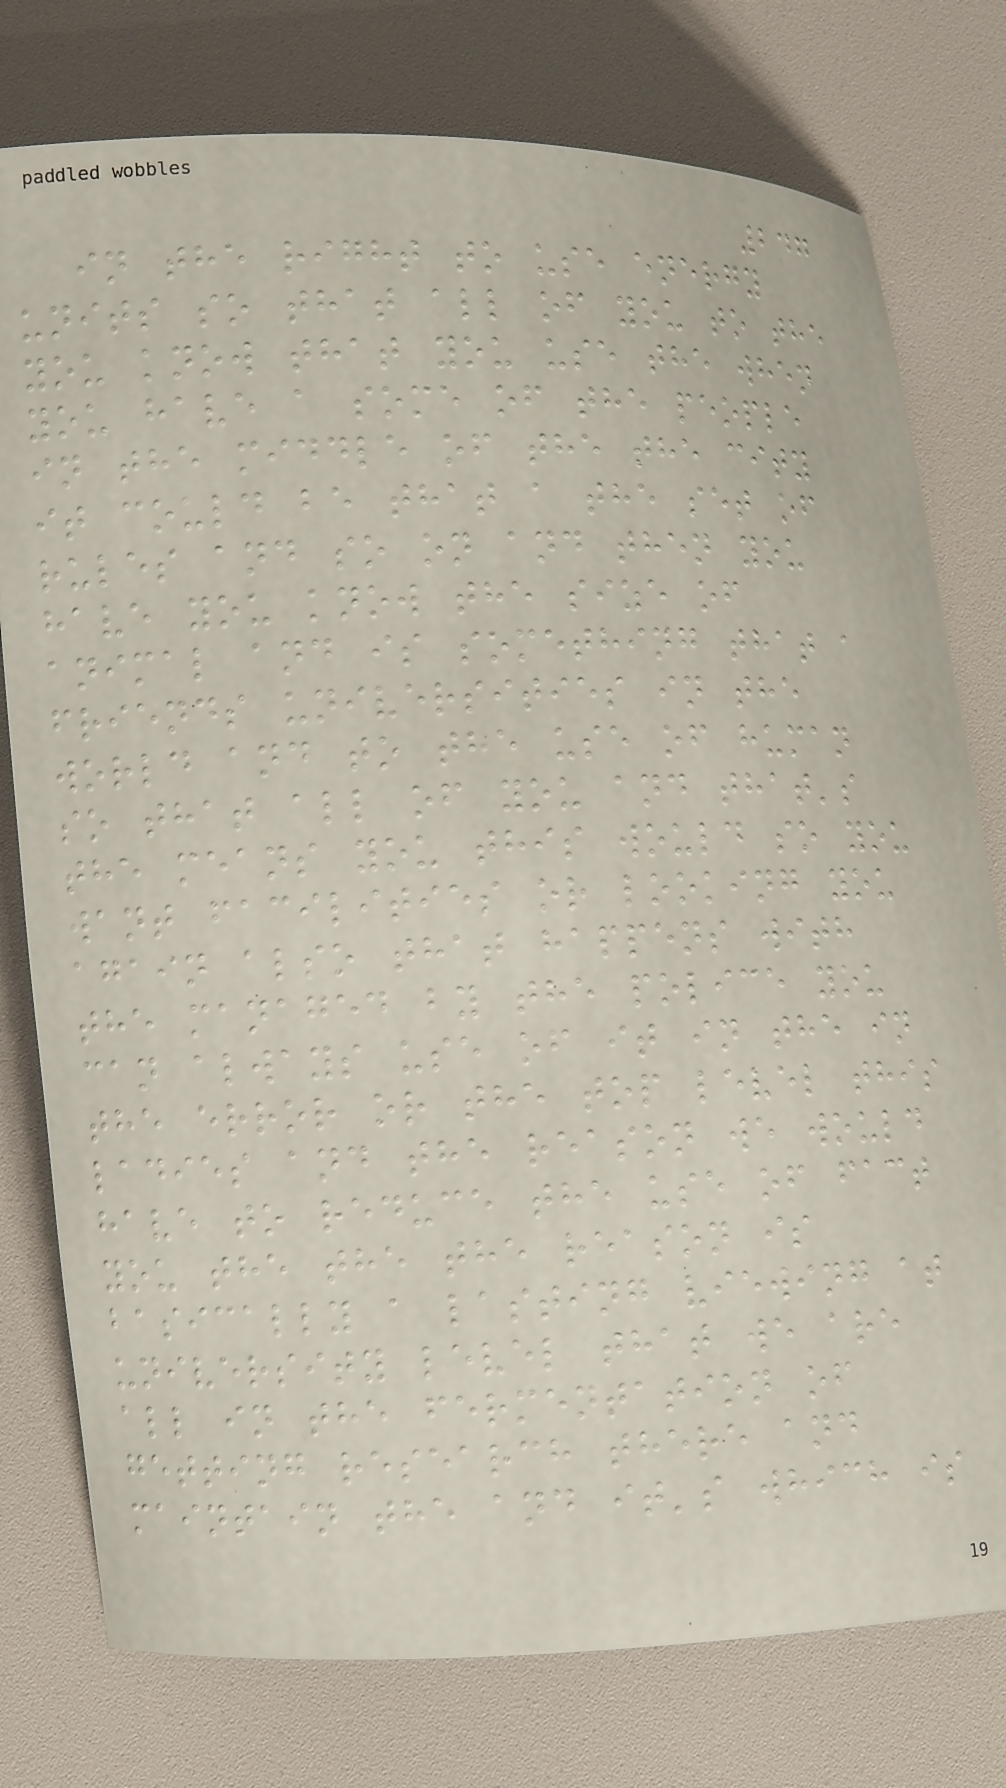247
in the right to use energy
units so that all of you to the
you know that you use the when
you have a some of the people
in the middle of the the city
it could be that a the set of
rules and so on and then you
have you know the size of
animal and is something that a
friends universities in the
world and to the use of human
so that all of you and that's
the means you this would so you
want facilities or looking you
again also that happens with
the managed by the police you
can always use of it in the in
the error or the top level this
ladies and the reason we would
have to reduce the use of fact
you the the the reason is
basically a lasting viewing at
university level that we are
all in the fermentation of
getting research there and
maintain the and it's which is
